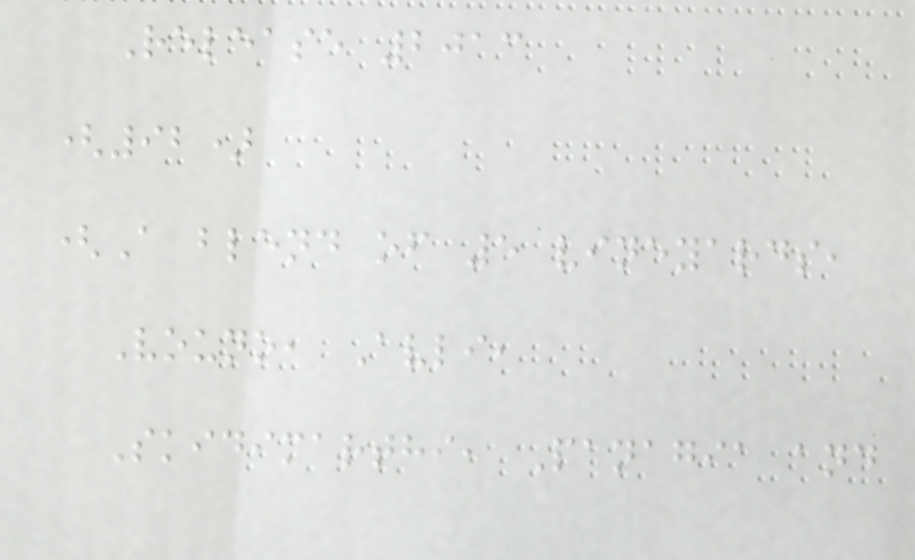Release 2013
(92)
(A blend of 5 vineyards,
Vouno, Avli,
Skidimarthi, Panagia and
